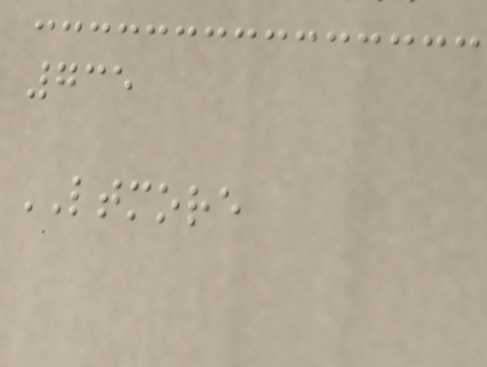735
LTMORE
